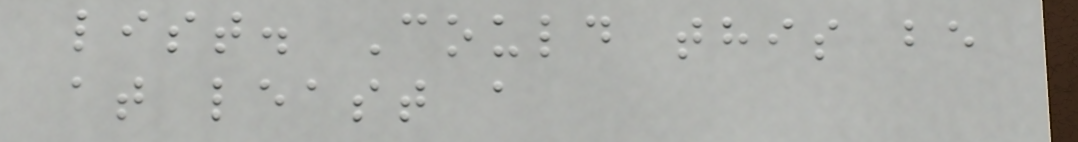list. Could this be
at least a
